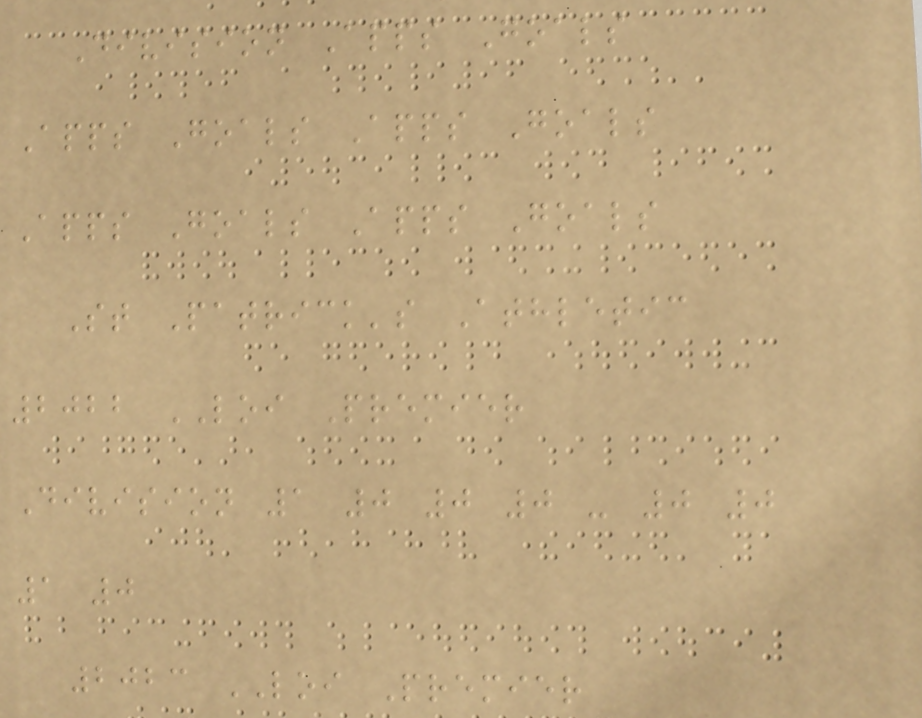Division Apps Goals
Apps Goals Apps Goals
Apps Goals Apps Goals
St Patrick's Athletic
2022 LOI Premier
Division 1 0 0 0 - 0 0
1 0
2023 LOI Premier
